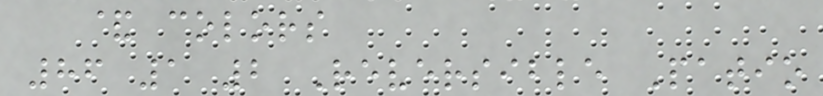& colors
86 1 2 Reversible Patio
